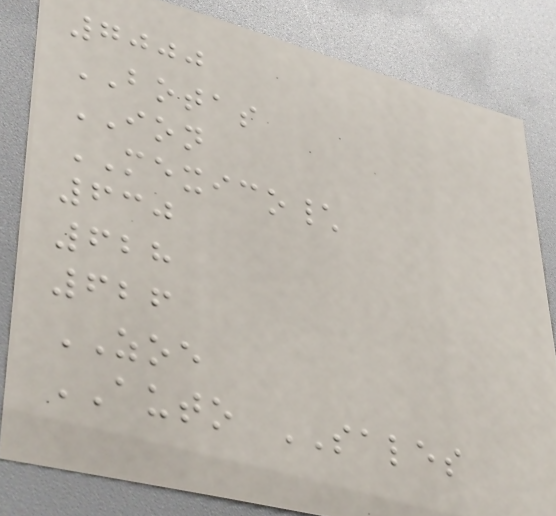7000
BOTAS
ION
MEXICO\
630
628
626
ZOE
AUTO SALES
